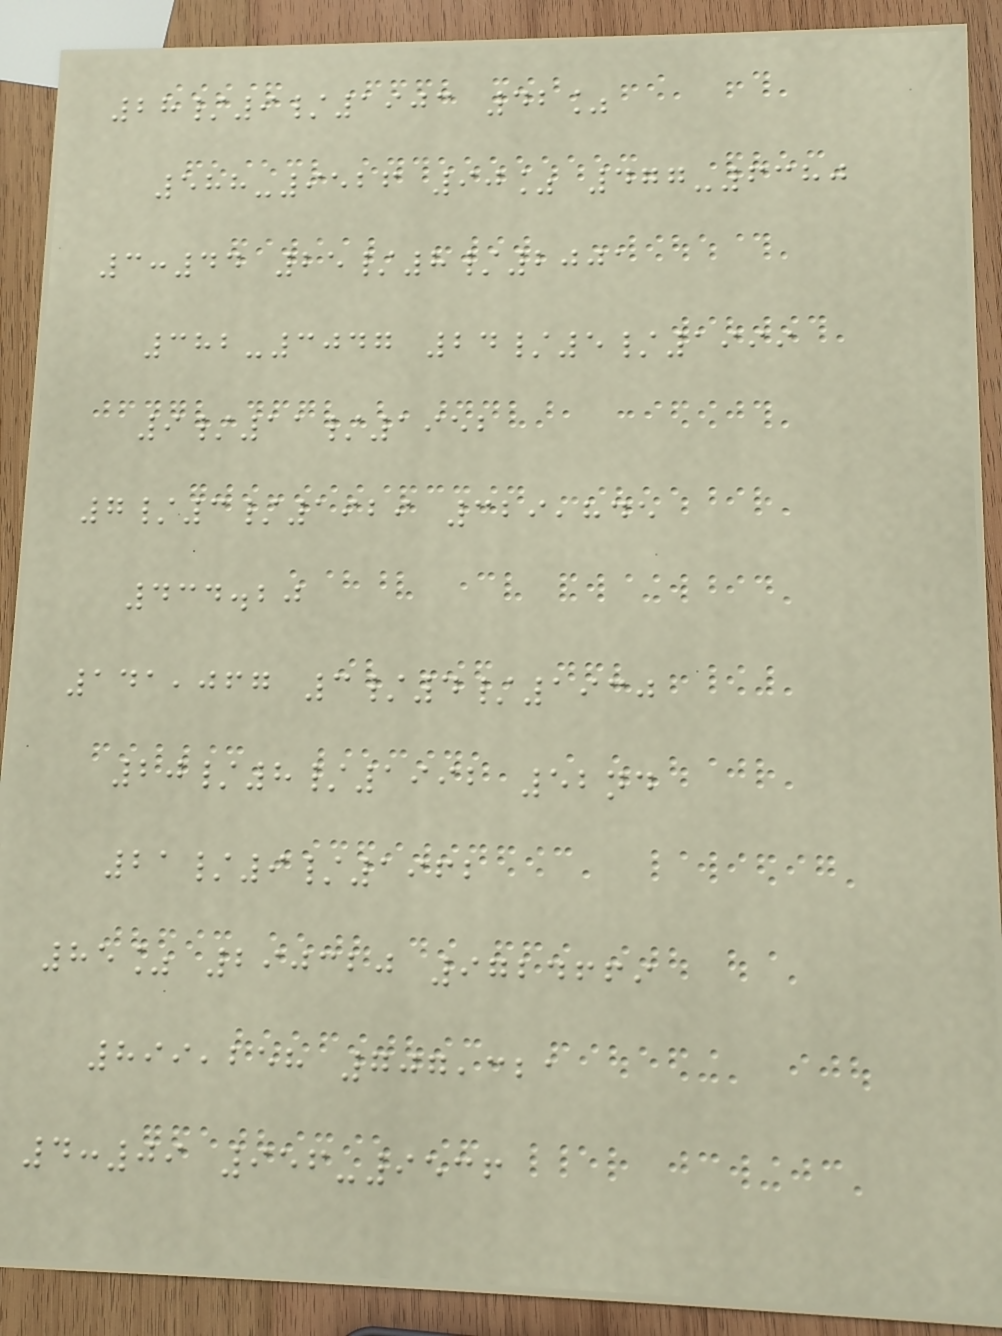28/9/1903 42%
588-9526 90% 477-6380
3:44 25/8/2001
382-3047 24/5/1999
9/11/1952
7/3/1929 329,845
434.20
141,067 3/4/1930
20/8/1992 52nd
21/9/1962
85% 290320 9724669
899,258 707,321
4:09 956-9536
